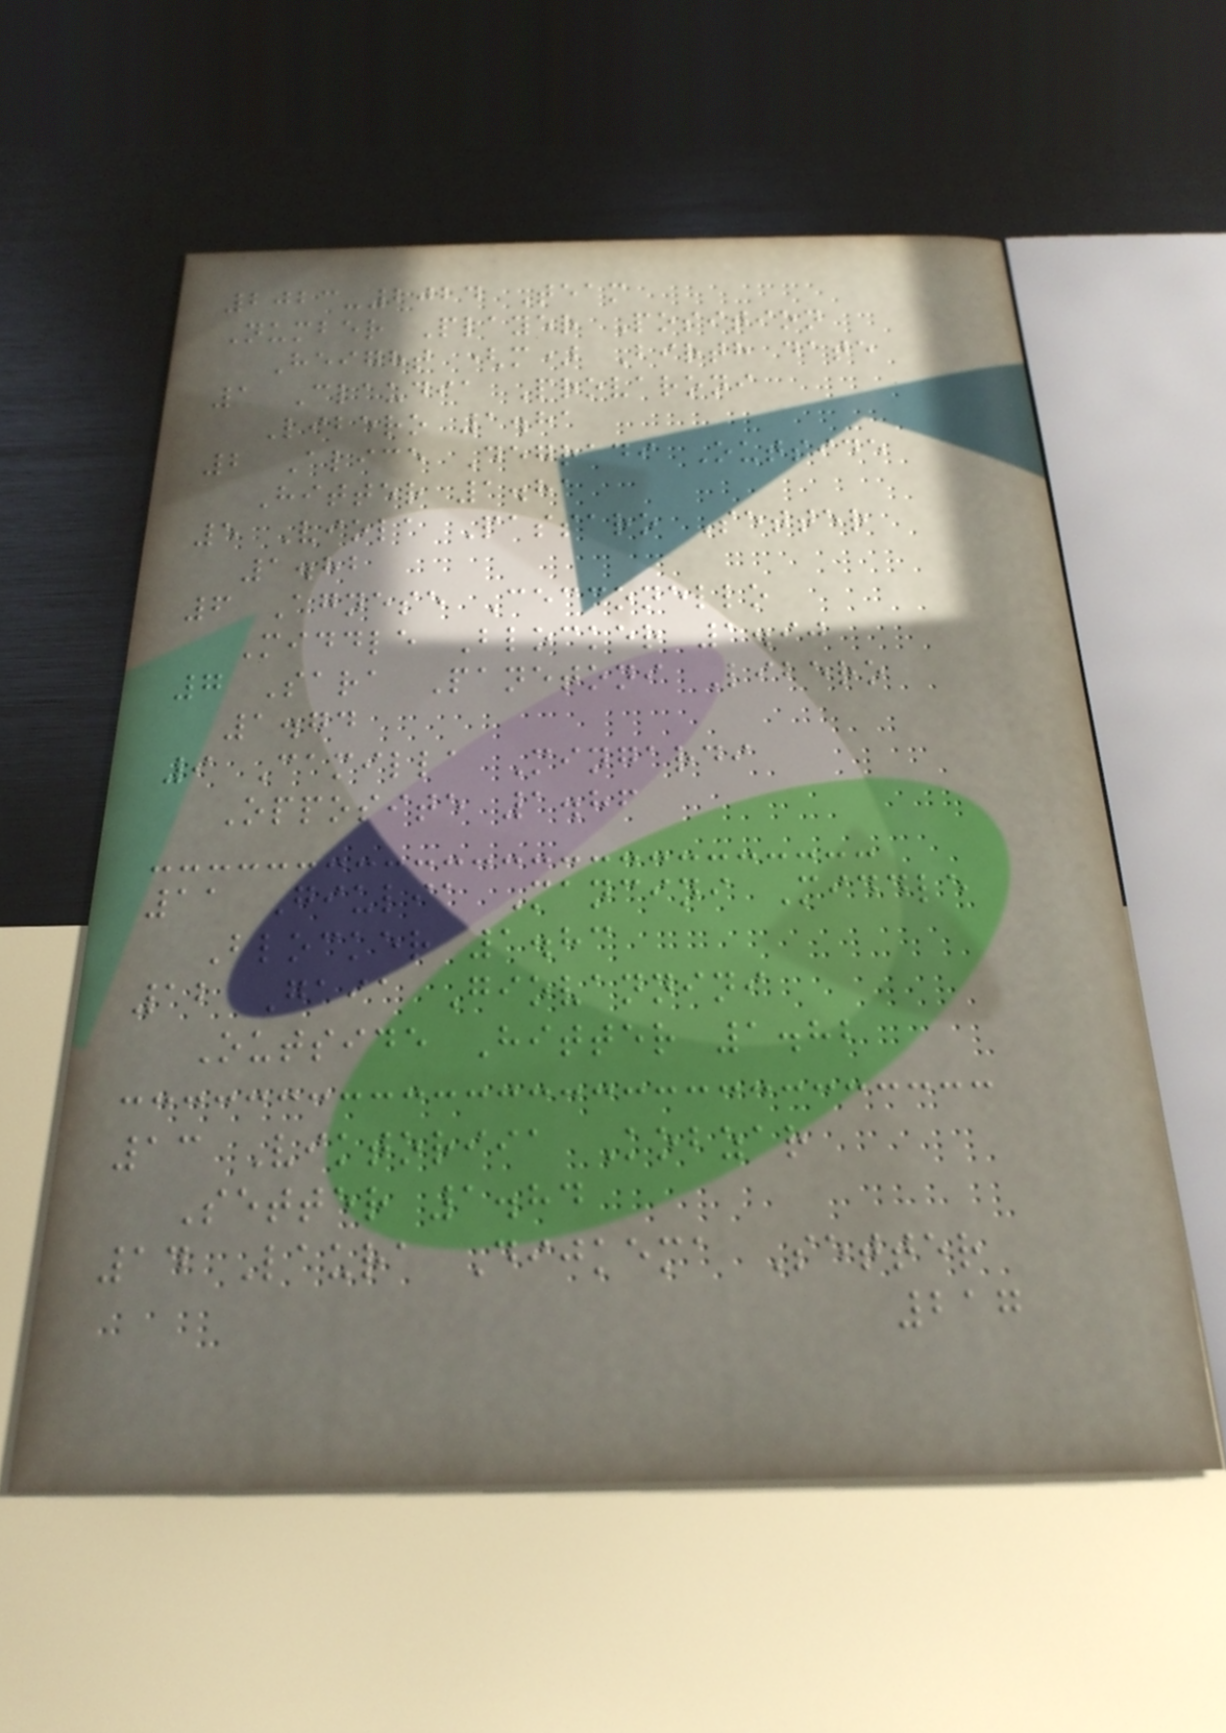2023-2024 Team
Number Player Position
Height (m) Birth date
1 Claudia Provaroni
Libero 1.81
2 Alice Degradi Outside
Hitter 1.81
5 Viola Passaro Setter
1.82
6 Agnese Cecconello
Middle Blocker 1.90
7 Sara Panetoni Libero
1.74
9 Camilla Mingardi
Opposite 1.86
11 Giulia Mancini Middle
Blocker 1.83
12 Gaia Giovannini
Outside Hitter 1.82
13 Viktoriia Kobzar
Setter 1.84
14 Laura Dijkema Setter
217
